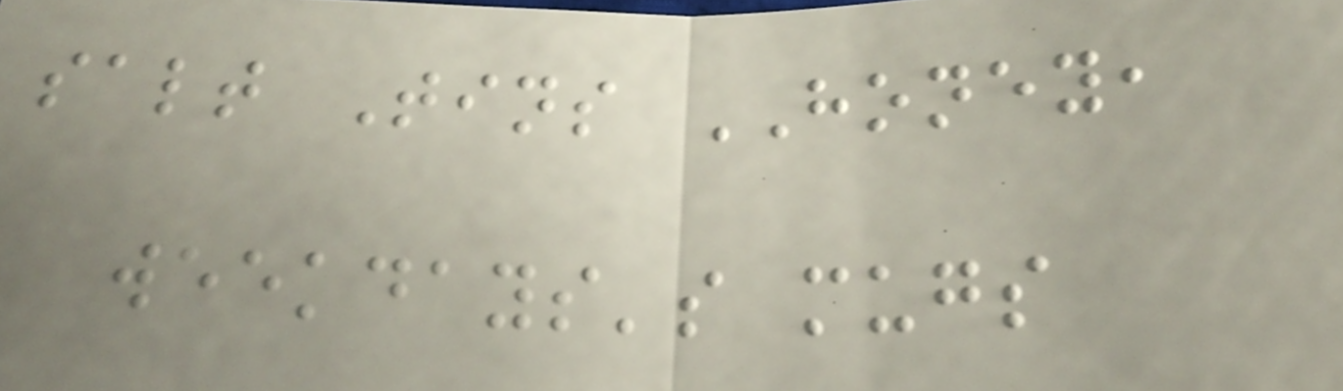salt Tins HONEY,
weekdays's mugs
